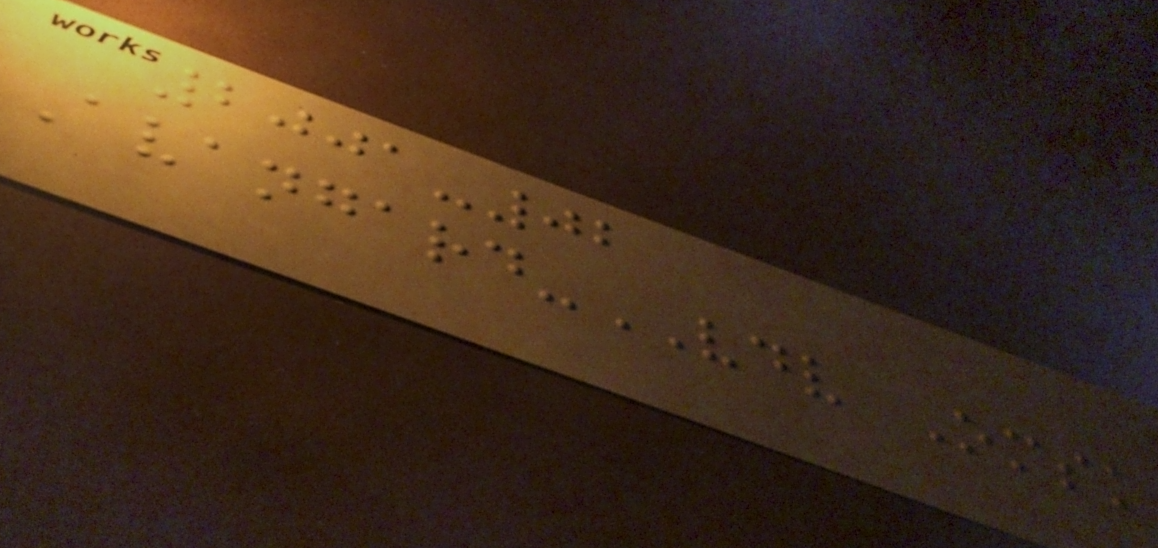2001-02
Avangard-VDV Omsk
